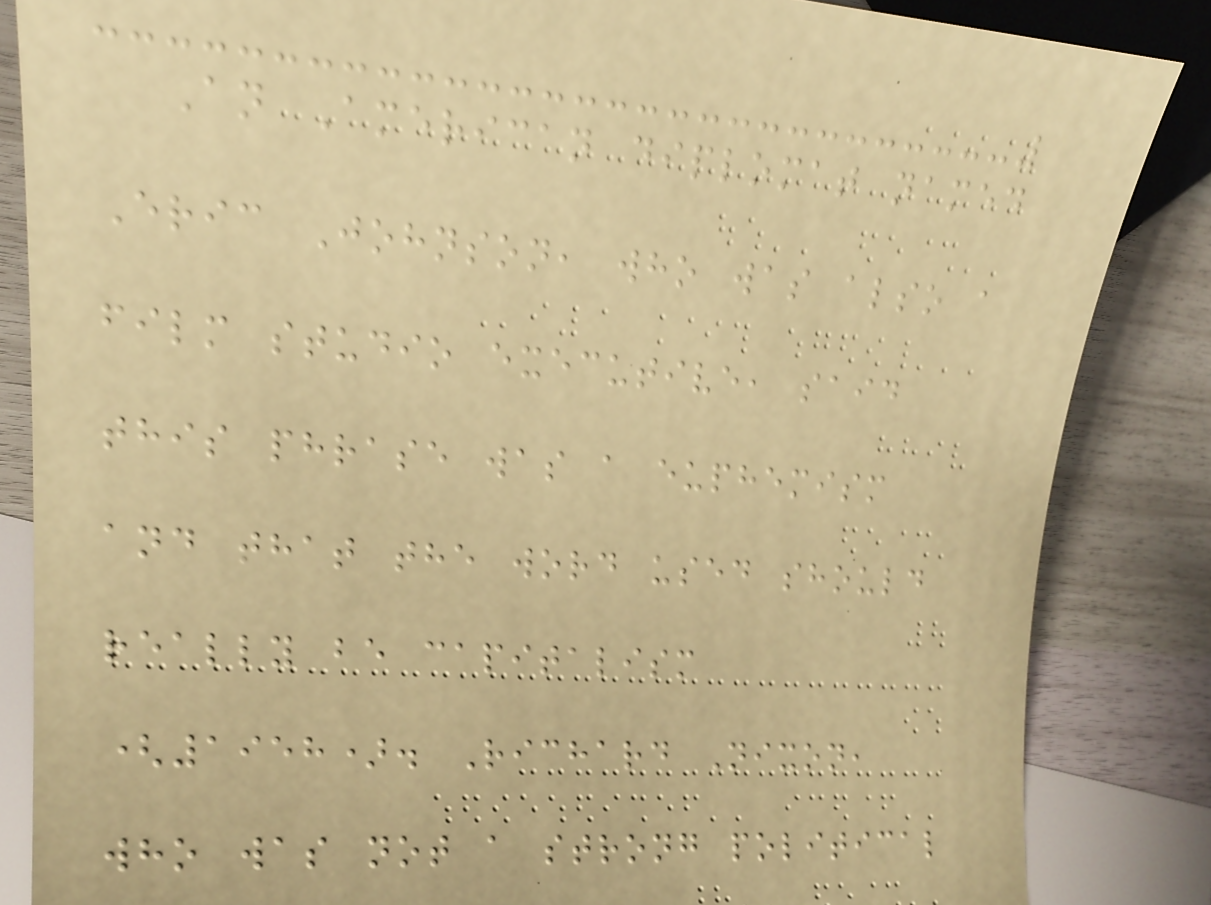An American diplomat named
Eric Johnson, who was also a
film studio executive, said
this phrase was a euphemism
and that the word used should
really be capitalism
(1958). Richard Nixon,
who was not a strong political
